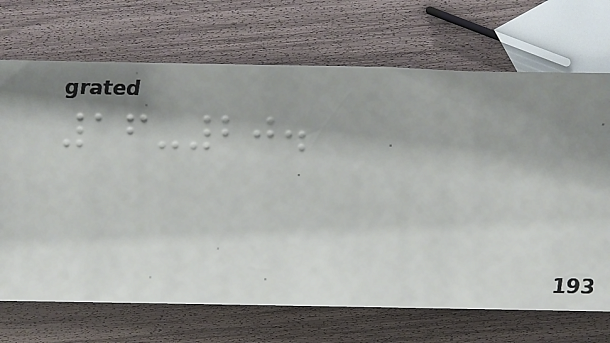16-20.
